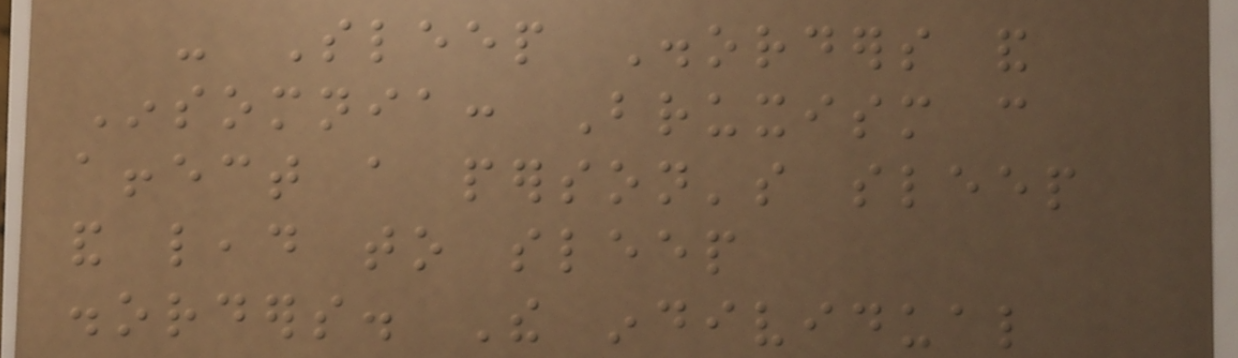- Sleep Disorders and
Insomnia: Bruxism can
affect a person's sleep
and lead to sleep
disorders. The individual
